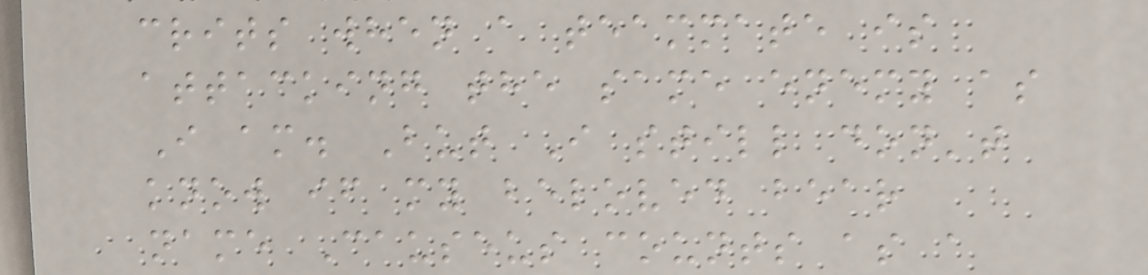crits when a teammate is
attacking the same enemy as
I am. But I still don't
know if my beloved bear
name Causeus counts as a
